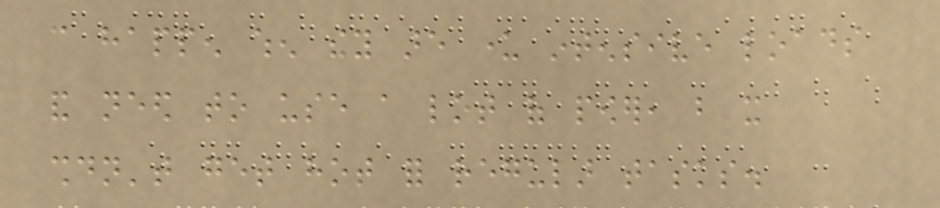can happen when they are under intensive loads
and need to use a lot of power, but it
shouldn't get hot for regular tasks.
